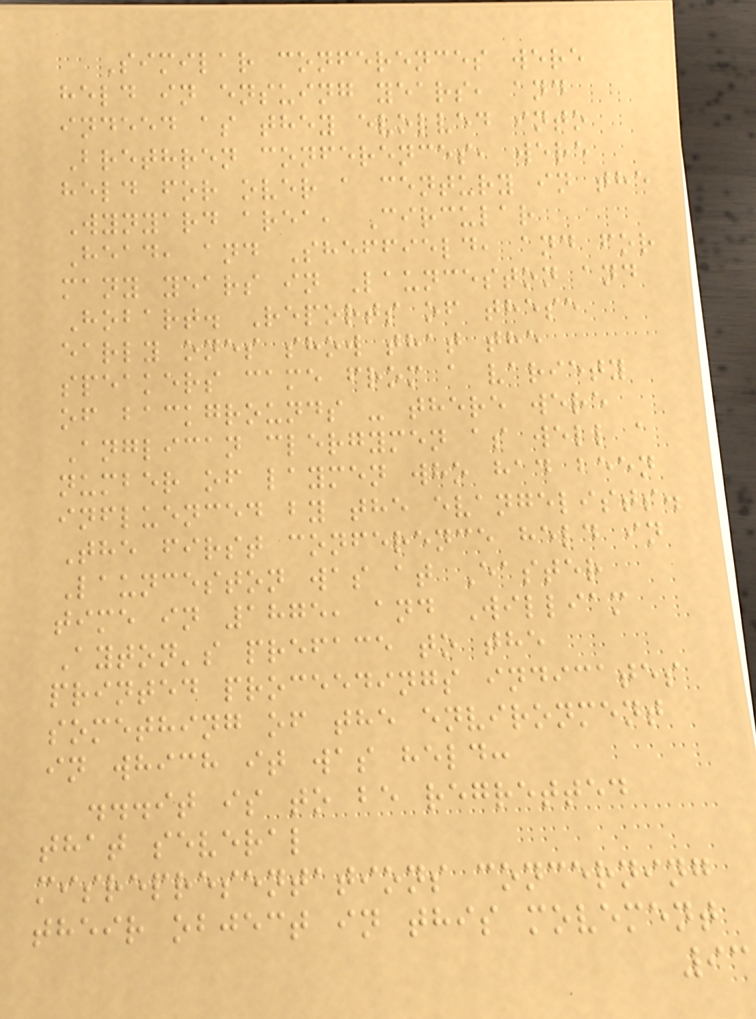Similar conferences were
held in ensuing years, and
indeed as they evolved into
Brethren conferences, were
held for over a century in the
Wynyard area, Circular
Head, and Sheffield, and for
many years in Launceston and
Hobart. Reports of these
early ones show that the
speakers came from a variety
of backgrounds - there were
Anglican clergymen as well a
number of laymen who had been
influenced by the evangelists.
The first conference held in
Launceston was at Easter
time in 1875, and William
Ayton's preface to the
printed proceedings indicates
something of the environment
in which it was held:
...it is to be regretted
that several
misrepresentations concerning
their object in this movement
93
